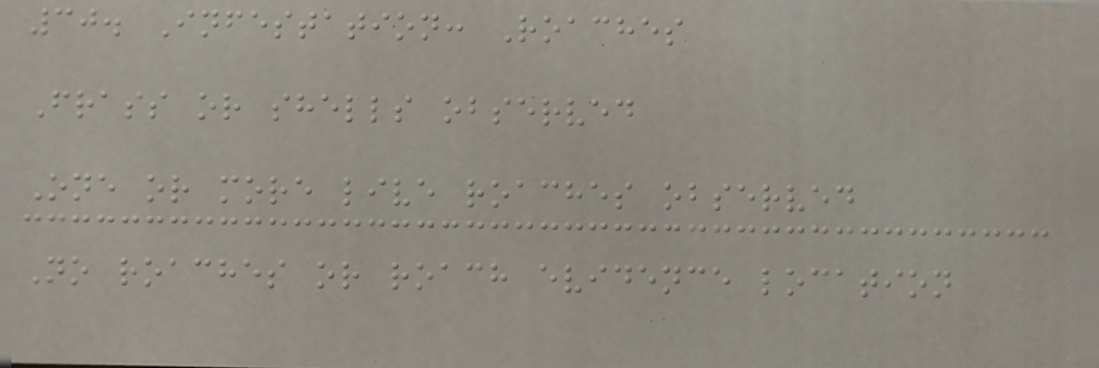30. Infestation: Roaches
Frass or shells observed
One or more live roaches observed
No roaches or roach evidence location
